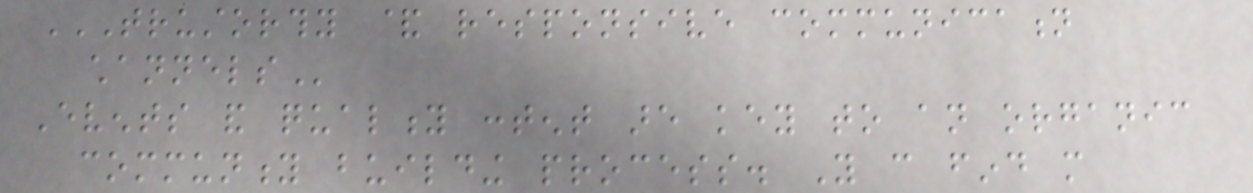TRUSTORTHY & RESPONSIVE COMMUNICATION
CHANNELS
Events and quality content are key to an organic
community building process. You can find more
